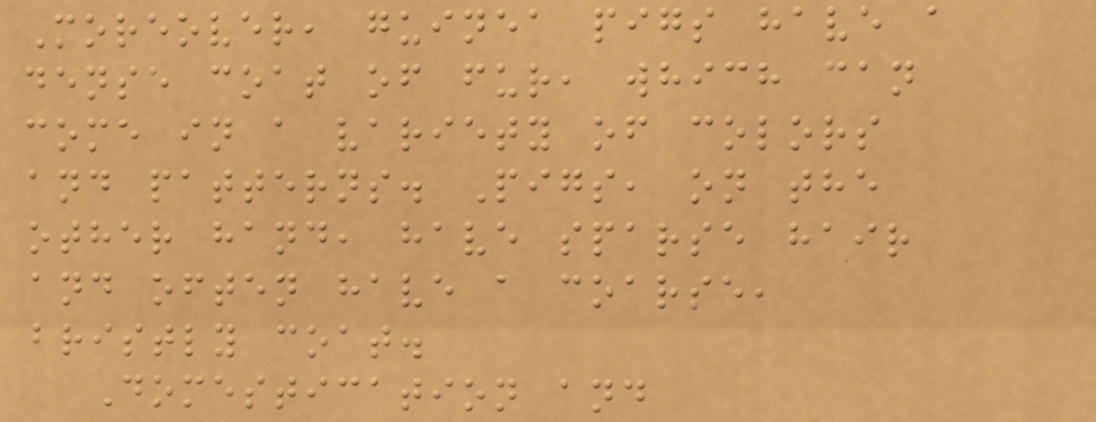Moreover, guinea pigs have a
dense coat of fur, which can
come in a variety of colors
and patterns. Pigs, on the
other hand, have sparse hair
and often have a coarse,
bristly coat.
Domestication and
